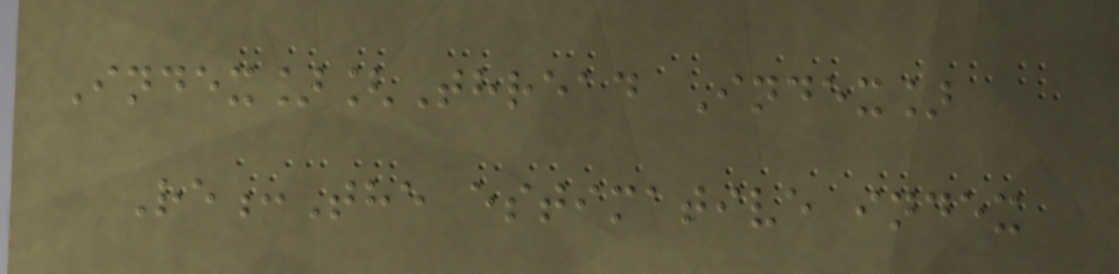Index][Thread Index]
Re:The estimative index
